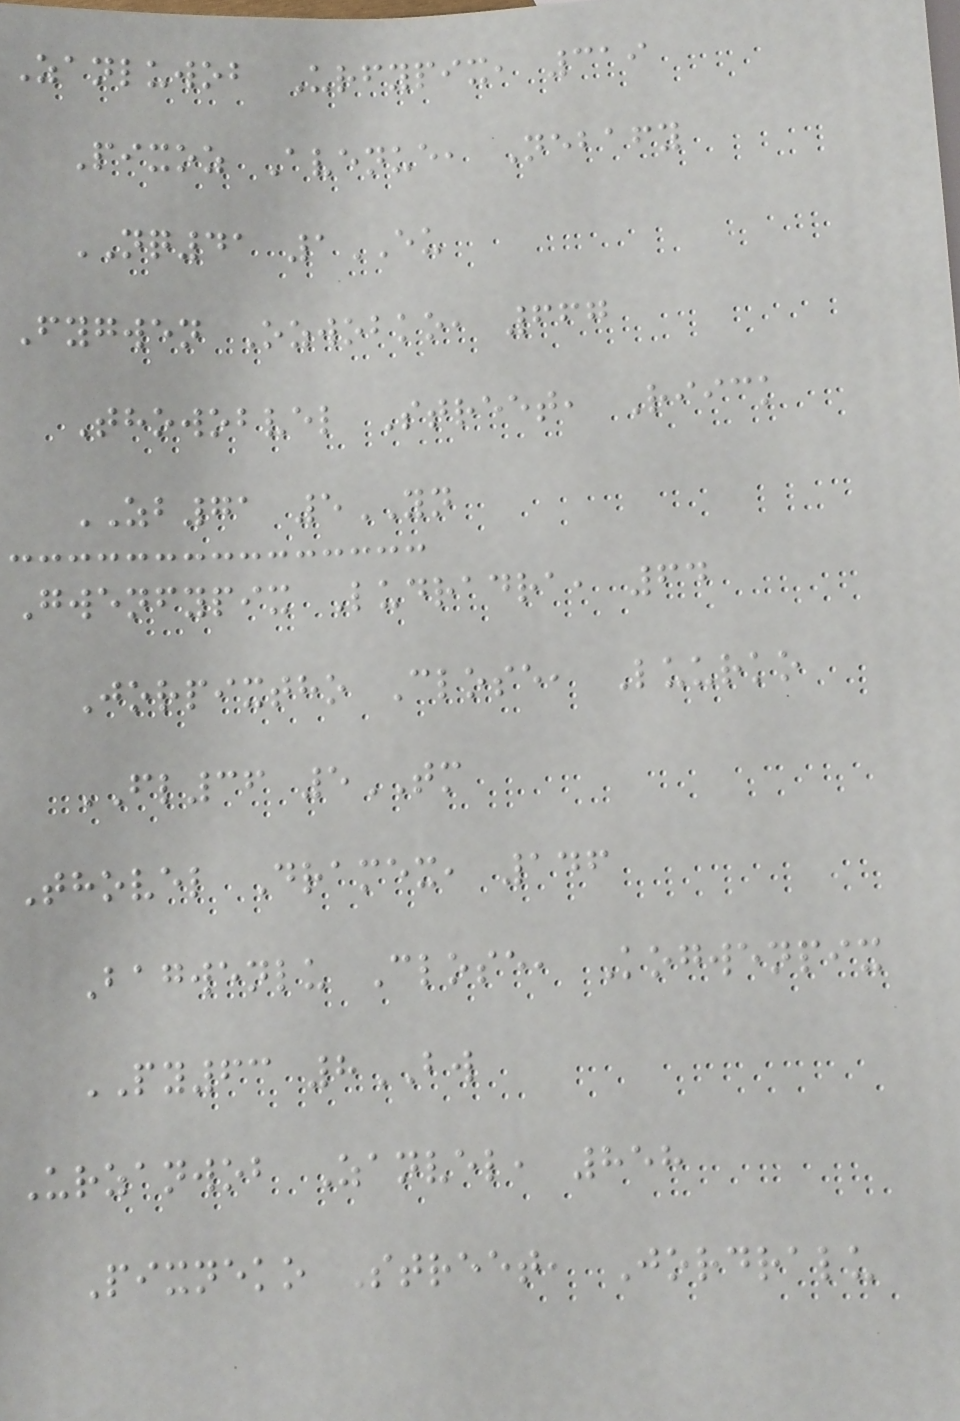Zanluwob Urfypix, 319
Pixoz Avenue, Nebafy
NQ41 1EU
Fygwen Ozwobko, 667
Thowobvel Street, Riick
ZB71 5YN
Gwenfypix Ludradra, 64
Jorpixtho Close, Luurko
FL36 5TM
Thovel Dramex, 146
Bagwenlu Close, Kogwenpix
PY63 8BW
Urzanwob Zanvel, 858
Pixneko Street, Jordralu
